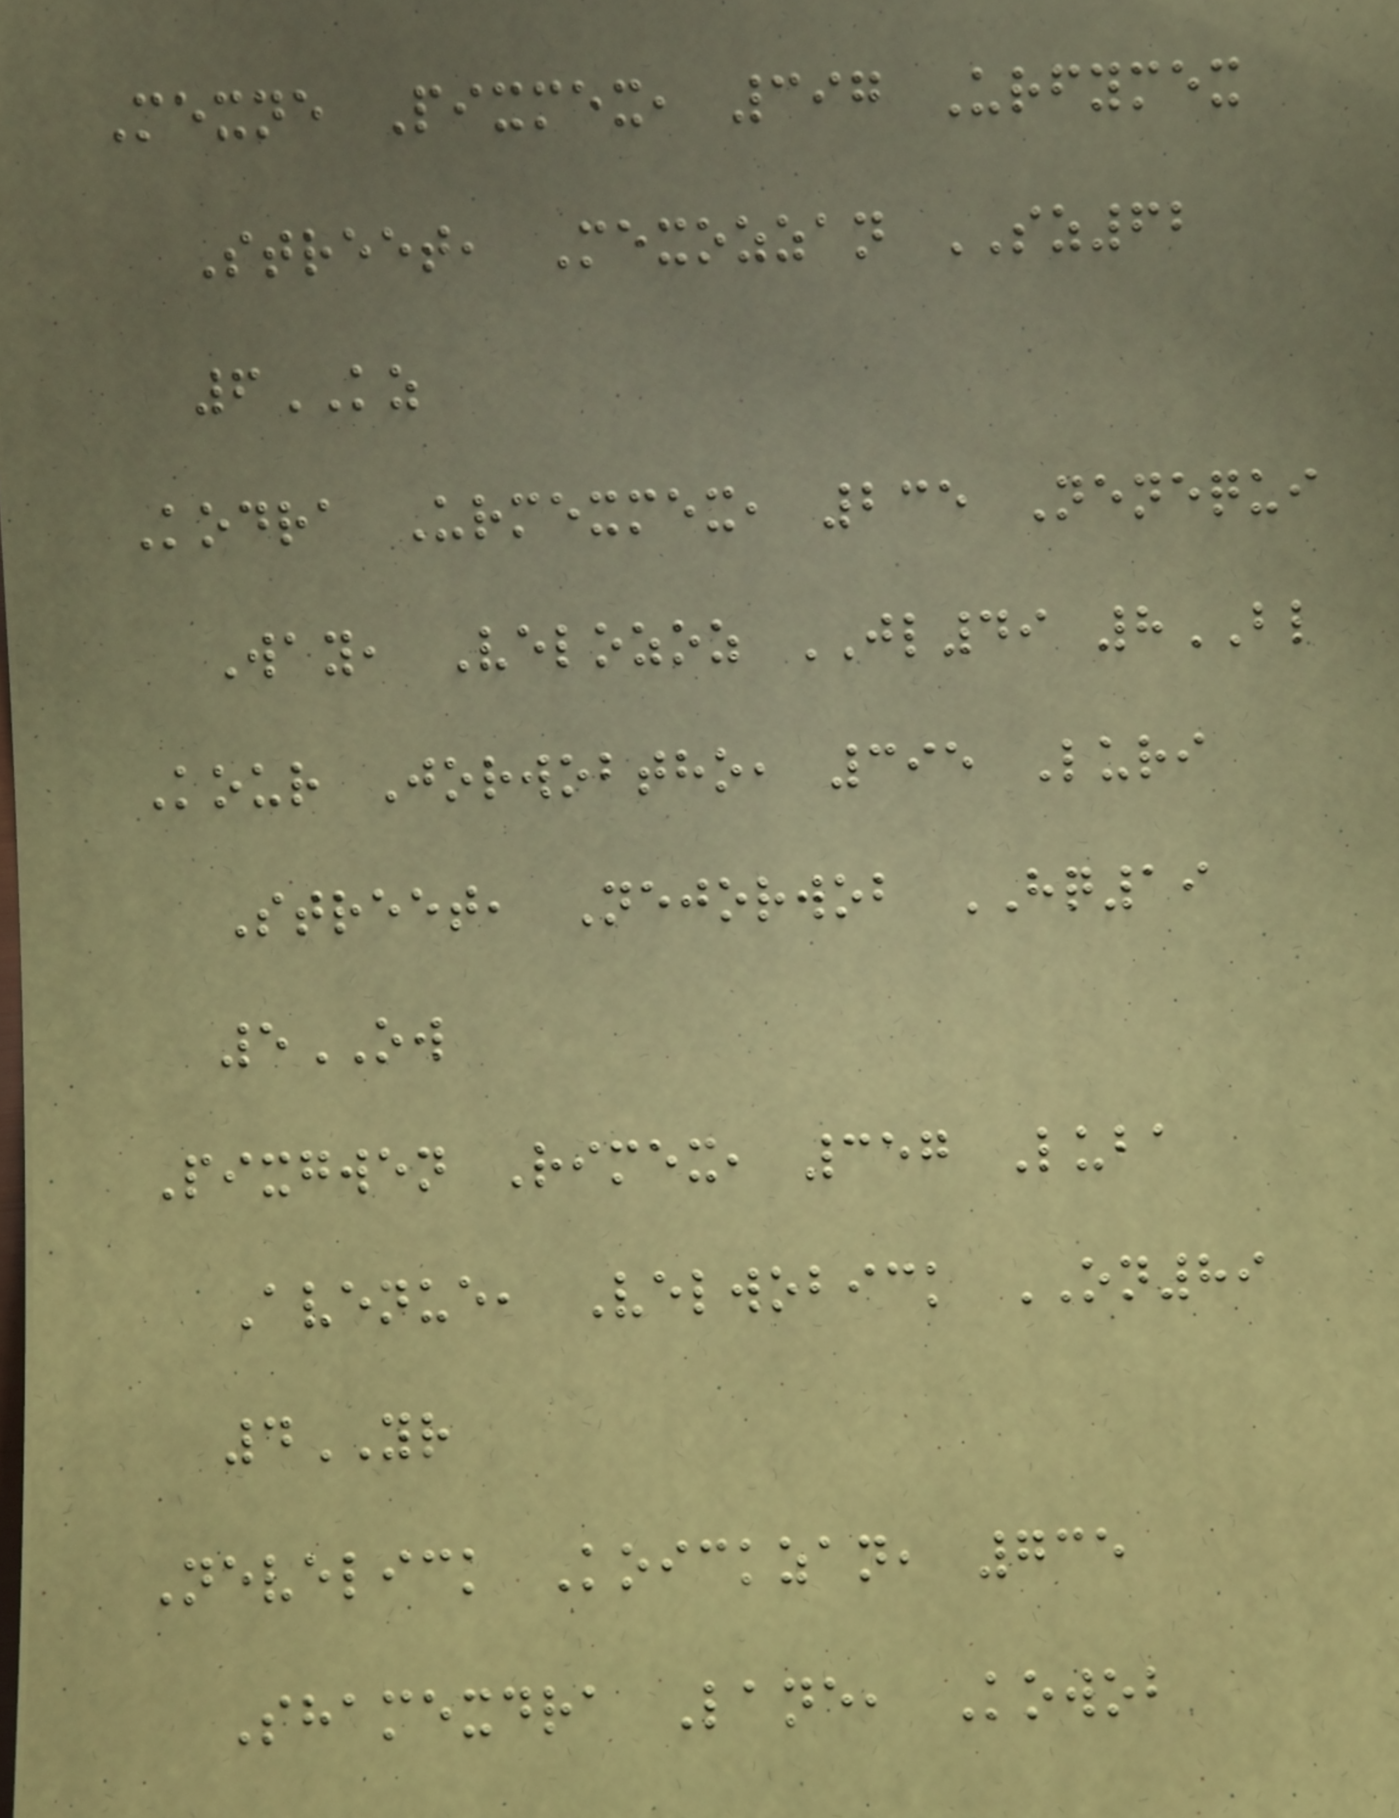Mexne Pixmex, 397 Urfymex
Street, Mexozzan SZ62
6KZ
Kodra Urmexmex, 235 Nenequi
Way, Velozoz JL49 8BL
Kour Jorwobtho, 395 Luri
Street, Nejorwob HQ19
5OW
Pixgwen Rimex, 357 Luba
Avenue, Velwobick ON89
4YR
Nevelick Koickzan, 735
Shamexdra Lane, Kowob
